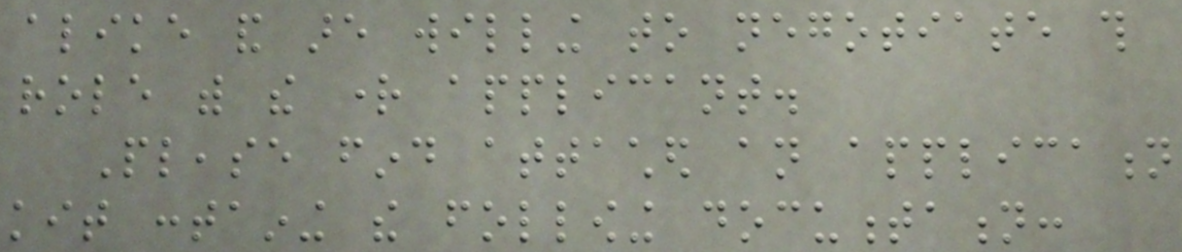alike and are willing to negotiate this
role with the right applicant.
Please find attached an application
kit containing the following documentation:
